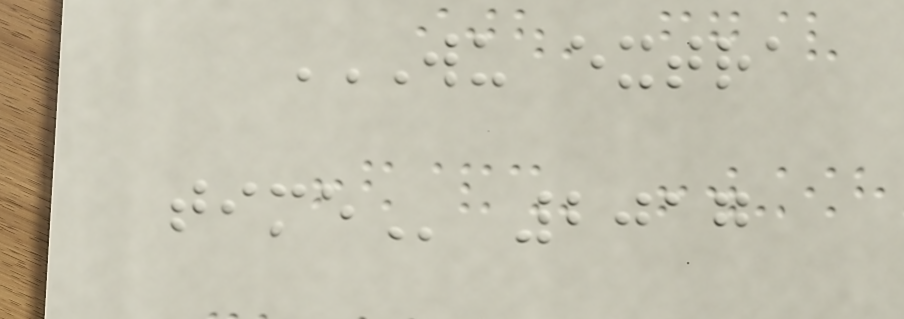WU EXTRA
TIME 2017
